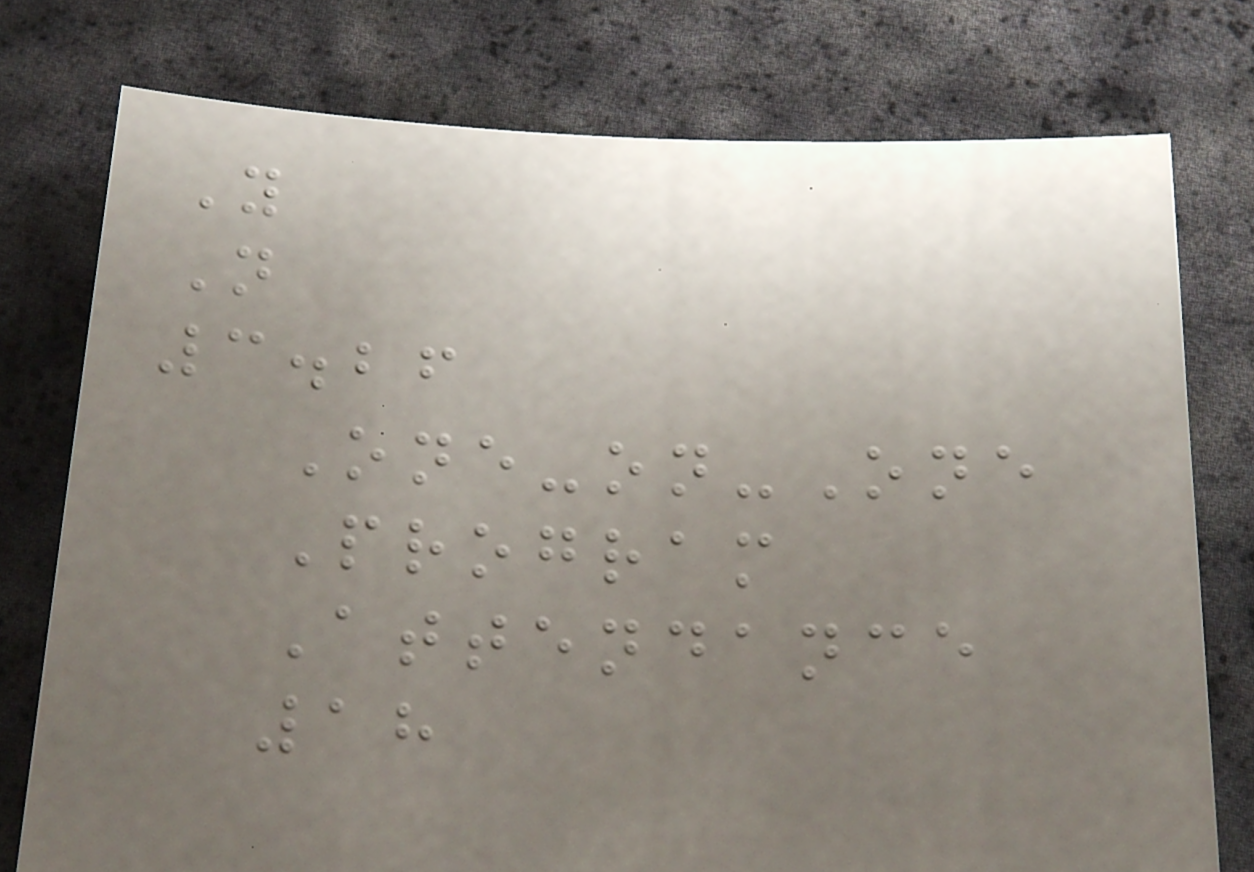Y
N
3.26
One-on-One
Program
Attendance
18
